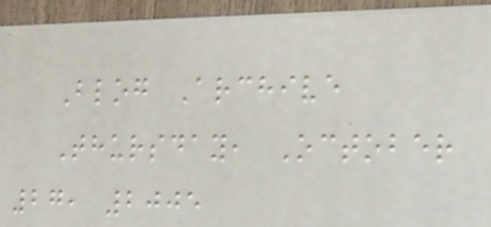Blog Archive
Thursday, October
27, 2005
